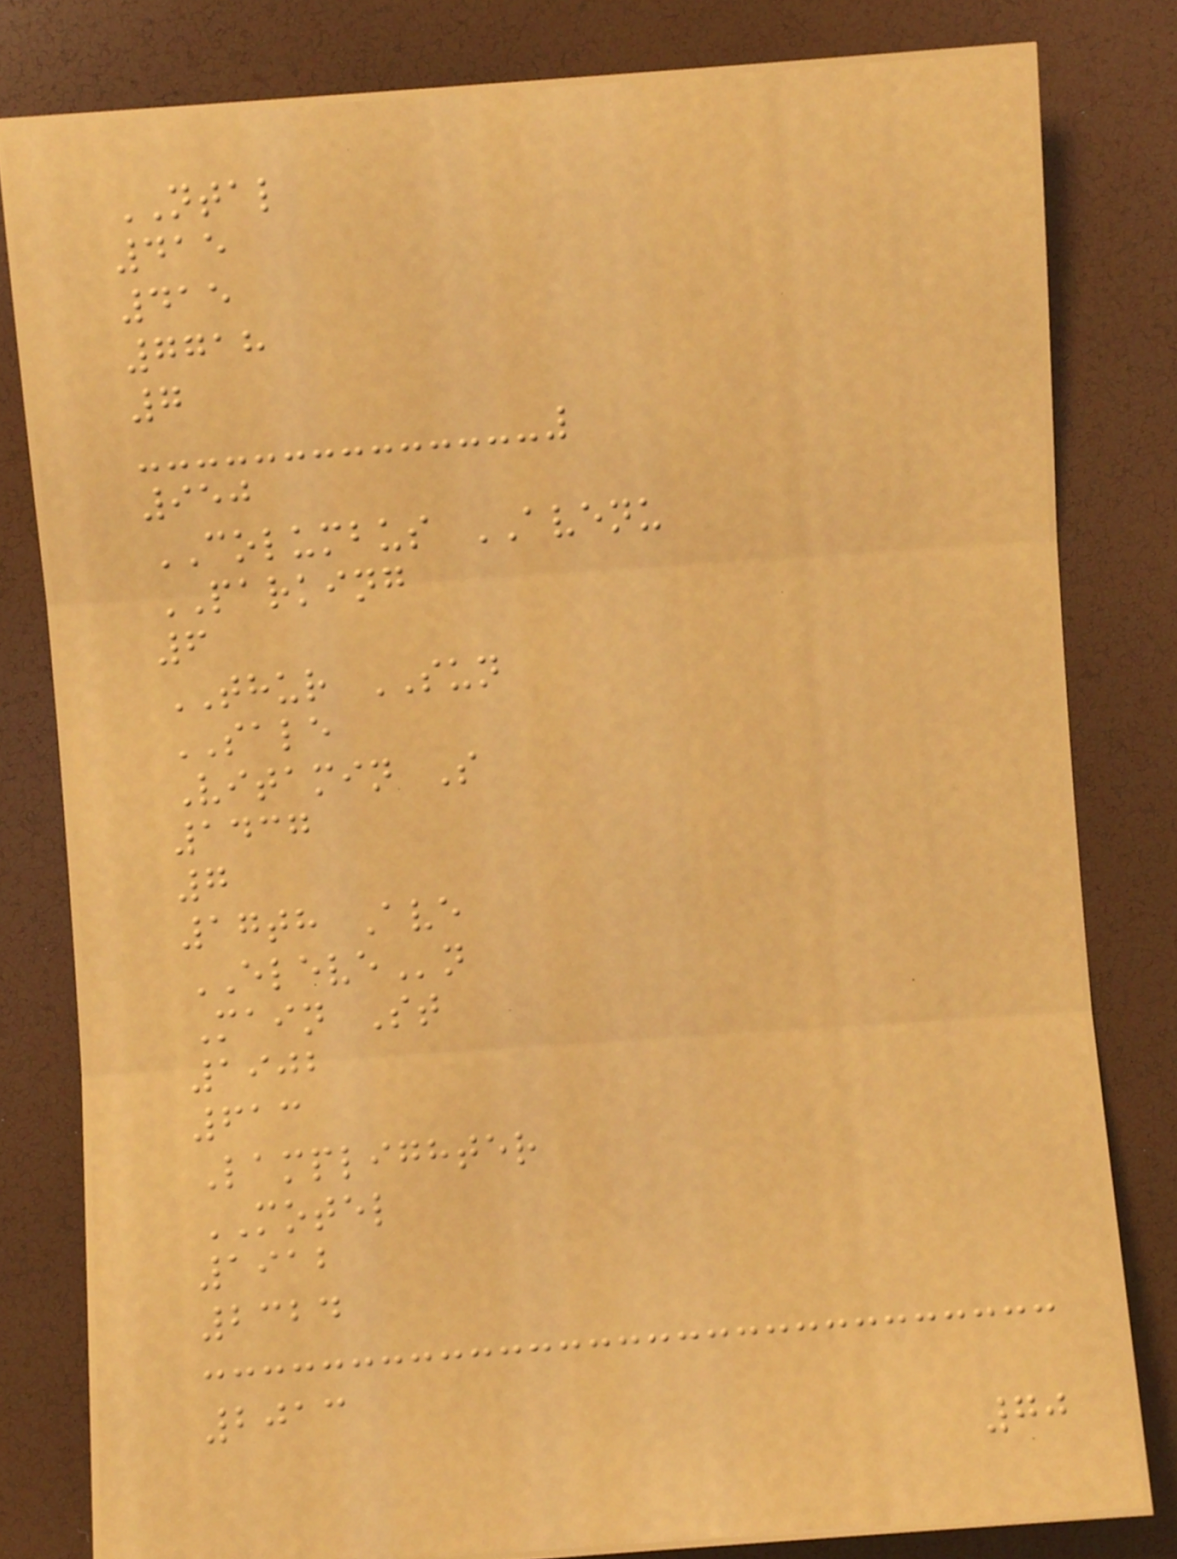NTAL
415
415
7718
7
950
COLUMBUS AVENU
PARKING
6
THUR SUN
SALE
Vitamin S
1437
7
17th Ave
ELEVEn
Main St
1902
613
Lamplighter
MOTEL
1912
2324
2013
70
